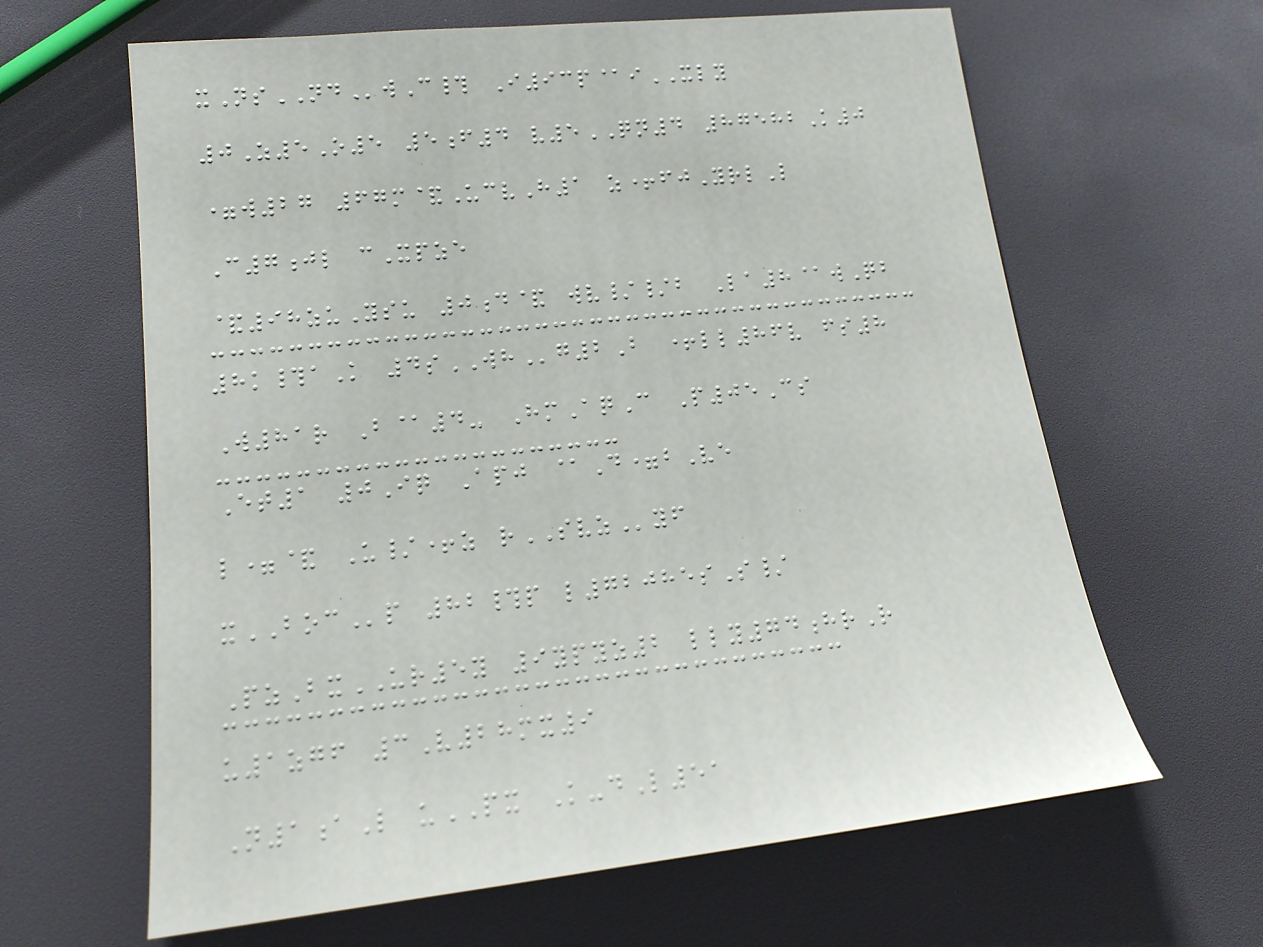xNsNDwC# I93p@iXLY
0Z5O5 5f4 v5QN4 87582K0
=w27 67m&UcvH1 z+fjYrlL
C7jl cXpze
&98zuYsu 0d& wv//b La8@wQb
8k#aK 4sWHg2B +ll86v fs8
W81r B@4- HmAqC P05Cs
Et1 0Iq Apj @D=bVe
l=& U/+z rSVZyf
xBOCp 82#p l72085sS/
PzBxUR5y 9ypyz2 lly74hrR
u1zgf 3V28mx9
N1aL uPX K-dL51
